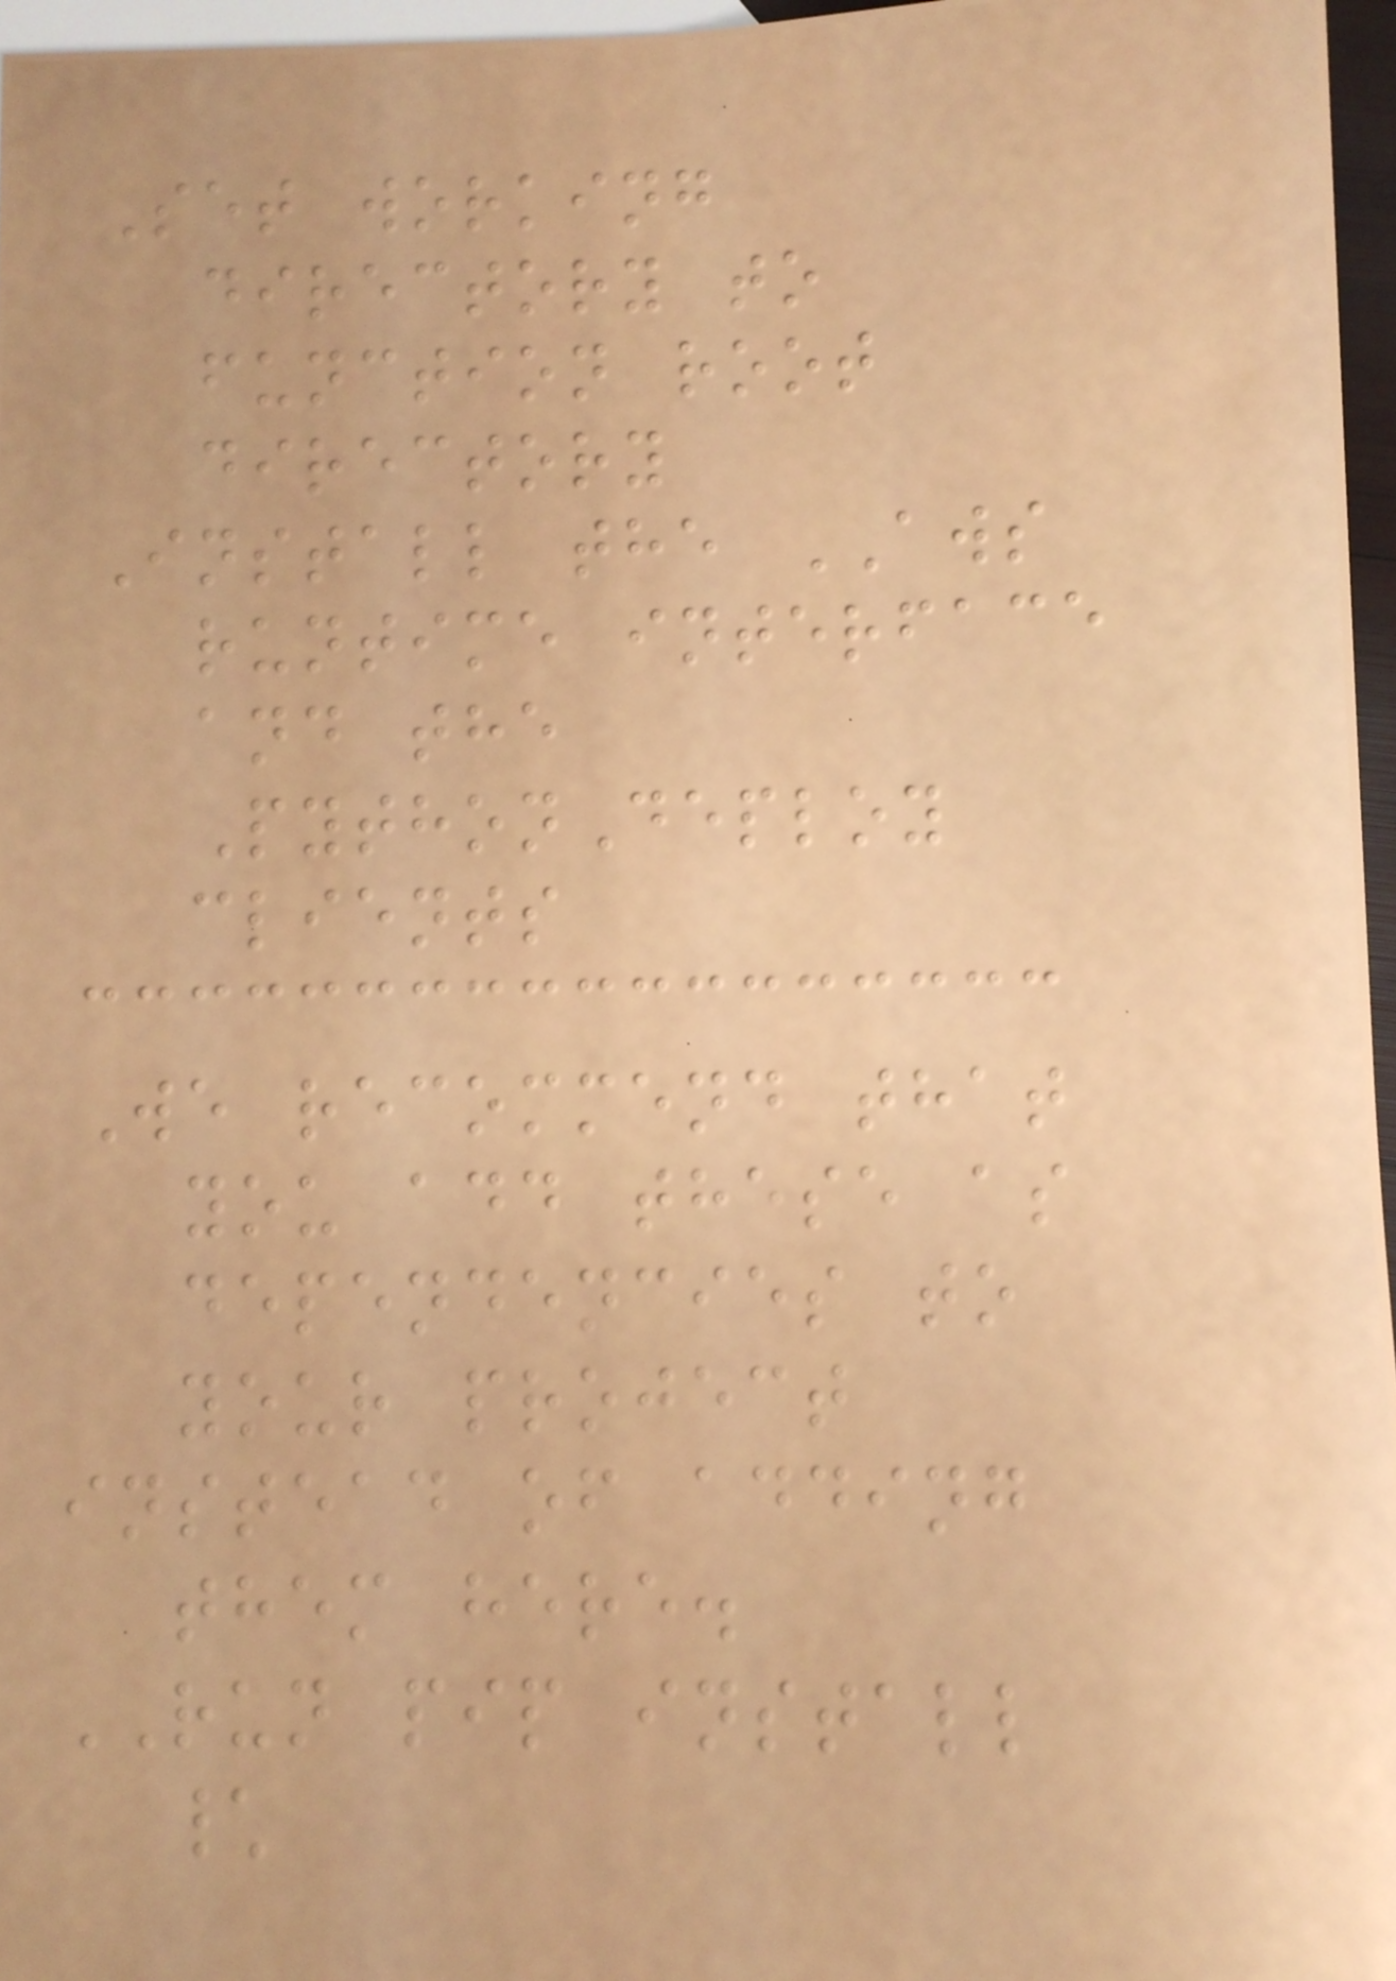Set working
directory to
function root
directory
Install the AWS
runtime interface
and the
PythonDeploy
clients
We recommend that
you add these as
dependencies to
your project
instead of adding
them here.
RUN pip install
\
